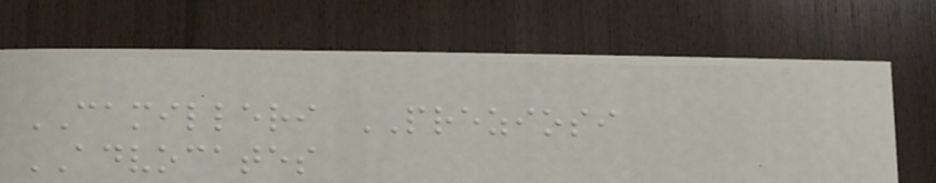CAMILLERI PREZIOSI
ADVOCATES
